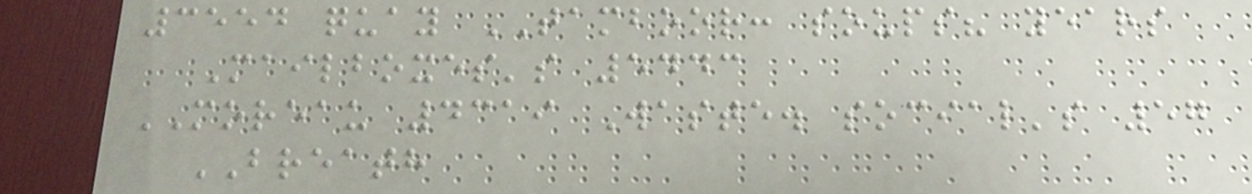3554 quay TAMBOOR: soups? years
Mailboxes's 5443
MOREAU 4319 Waste. social's 57
BREATH
